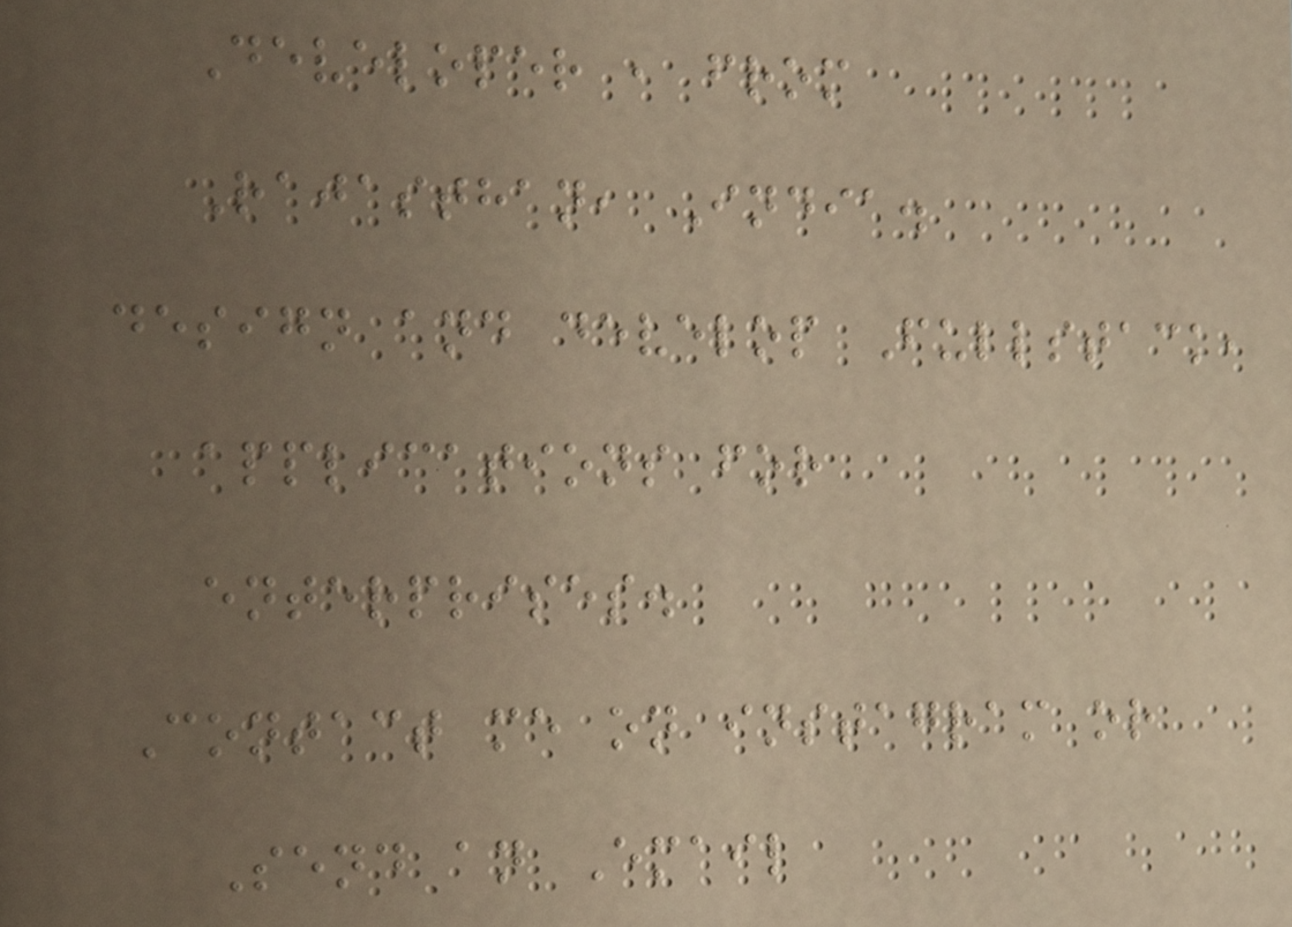Developer , from
Rajasthan, India.
design and develop Fullstack,
applications for
enterprises.
Contact me on instagram or
Send an Email
